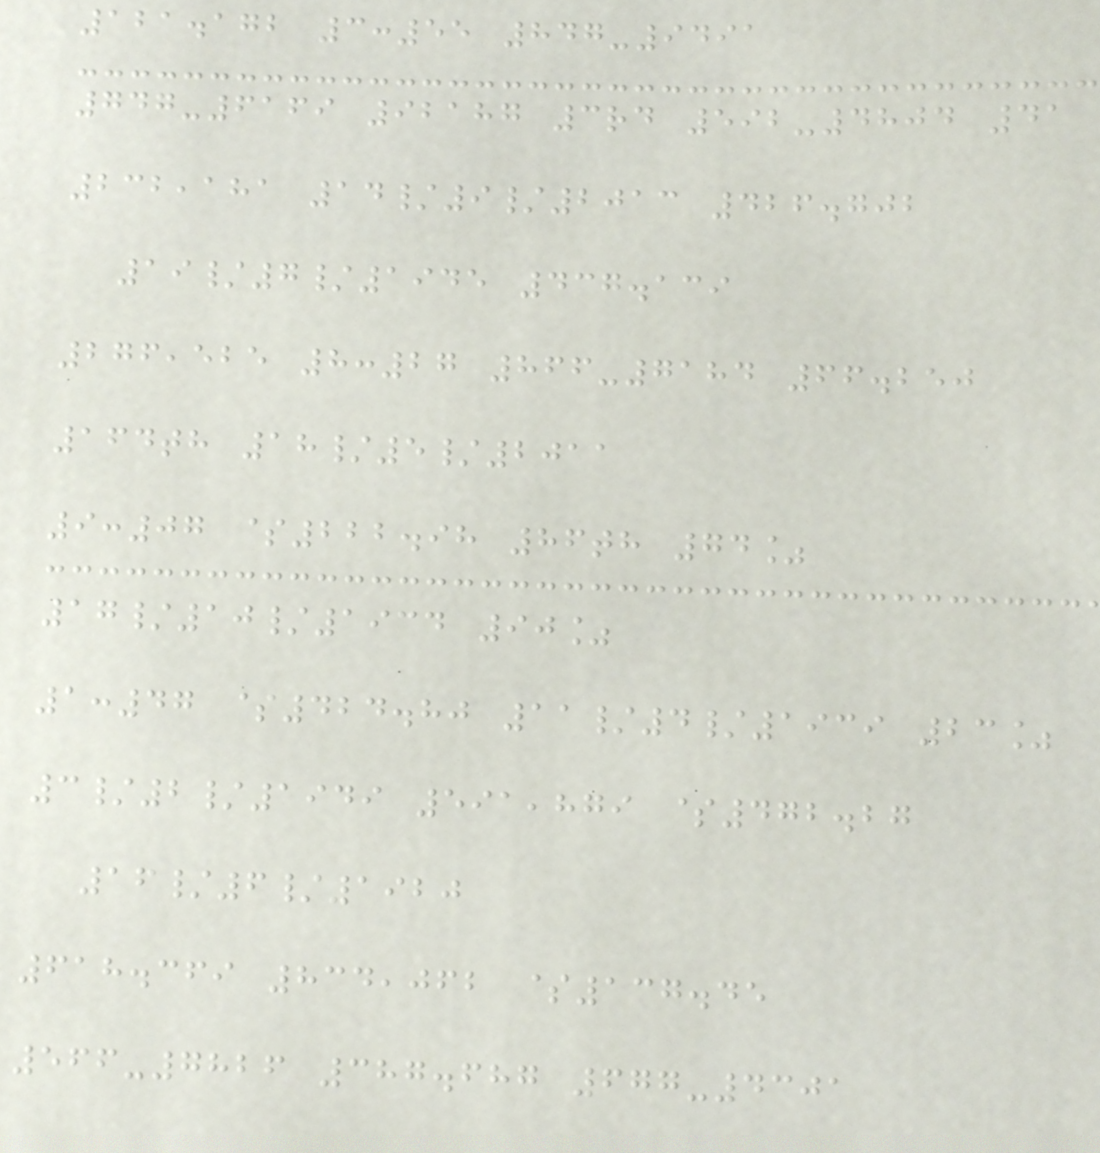121.172 3:55 847-9491
747-6169 92187 3rd 592-4804 41
232,181 14/9/2013 426.702
19/7/1945 437.139
276,525 8:27 866-7184 66.250
164th 18/5/2011
9:07 $222.98 86th 74%
17/10/1934 90%
1:47 $424.80 11/4/1939 23%
3/2/1949 591,879 $472.27
16/6/1920
618.369 834,062 $137.45
566-7826 387.687 677-4301
